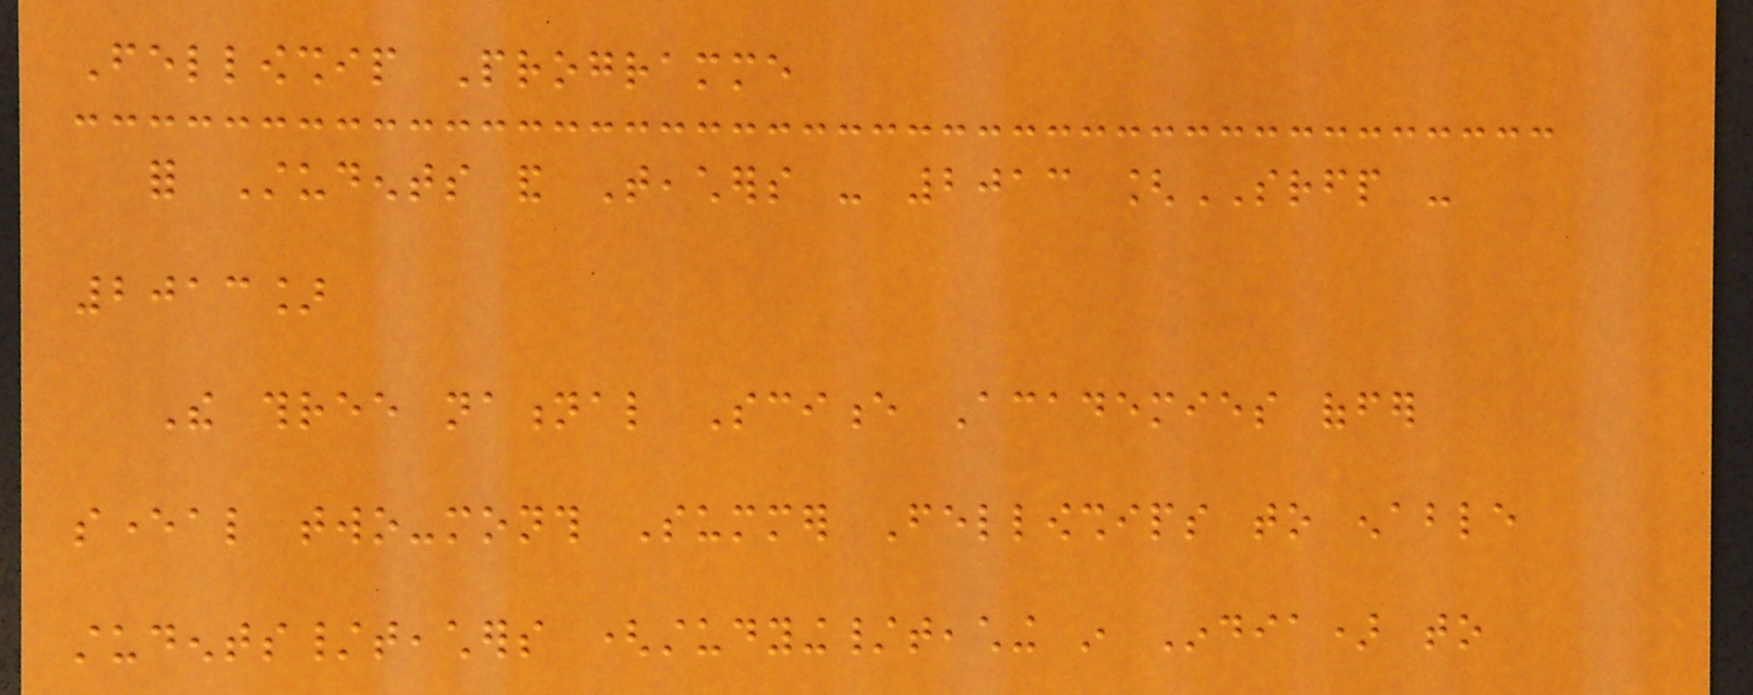Fellowship Programme
for Students and Teachers - 2013 [SRFP -
2013]
The three national Science Academies offer
several two-month Summer Fellowships to enable
students/teachers (studying/teaching in India) to
